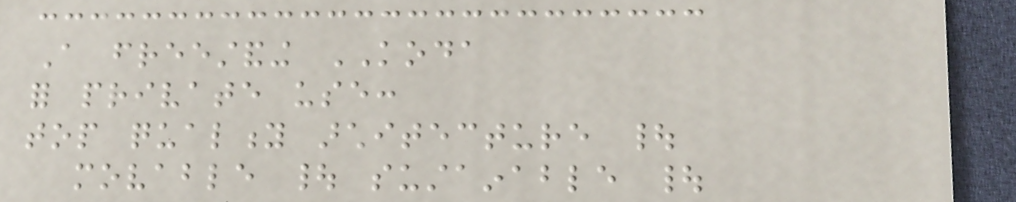A freestanding KODA
for private use:
top quality architecture |
movable | sustainable |
